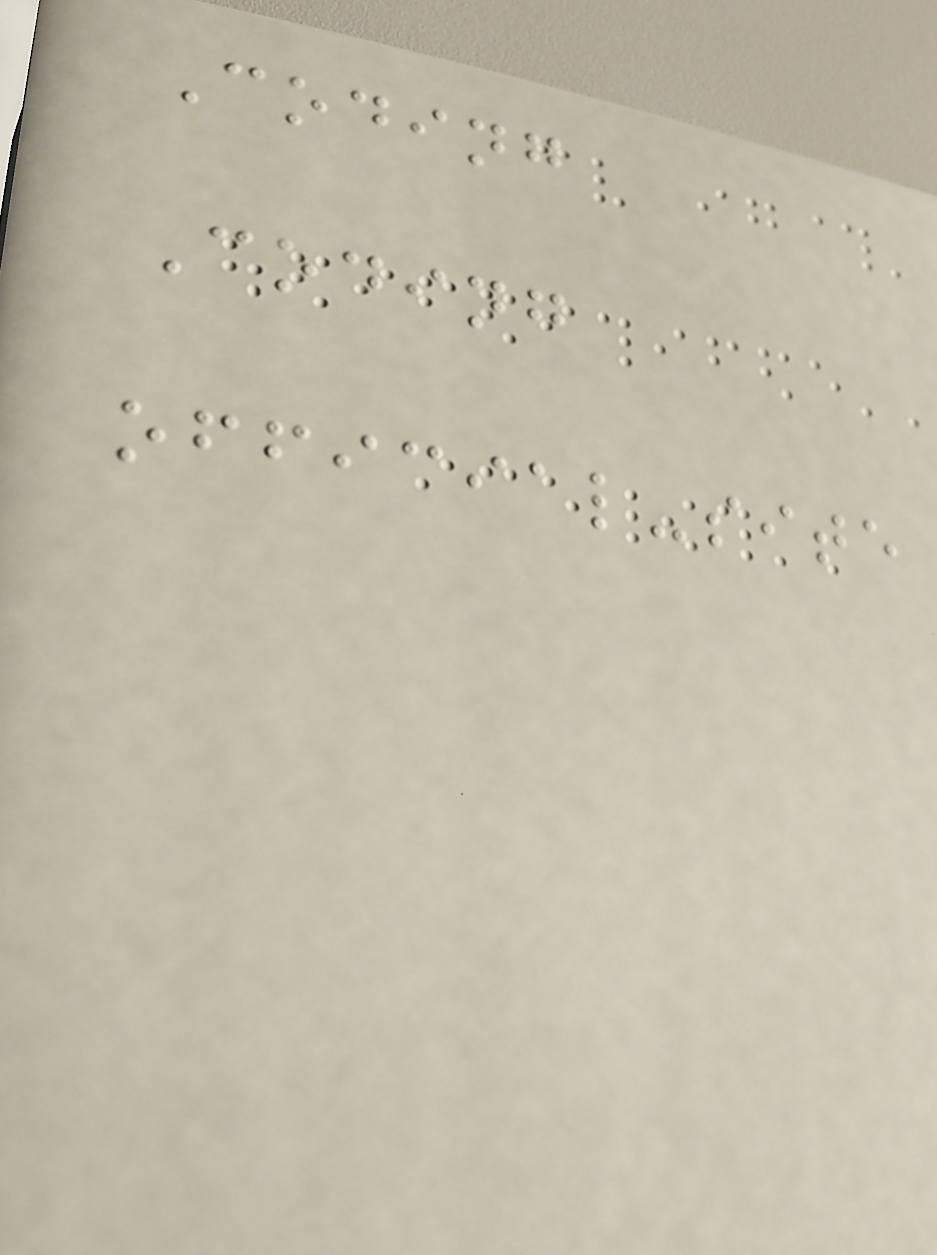Coding
Coding
official-site
